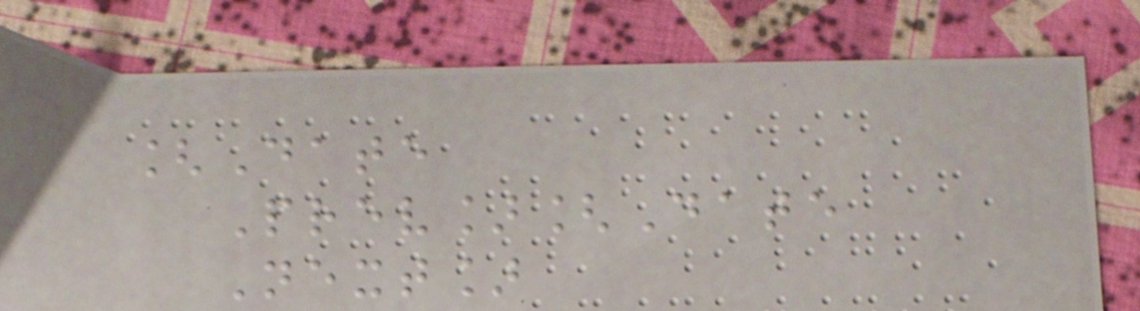[Date
Prev][Date
Next]
